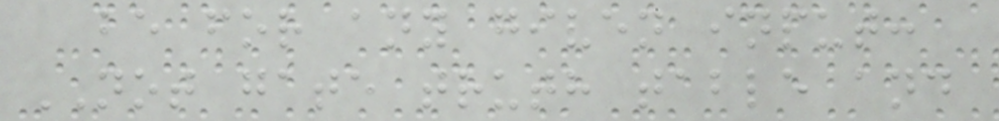be for any given input:
NOT gate truth table and
